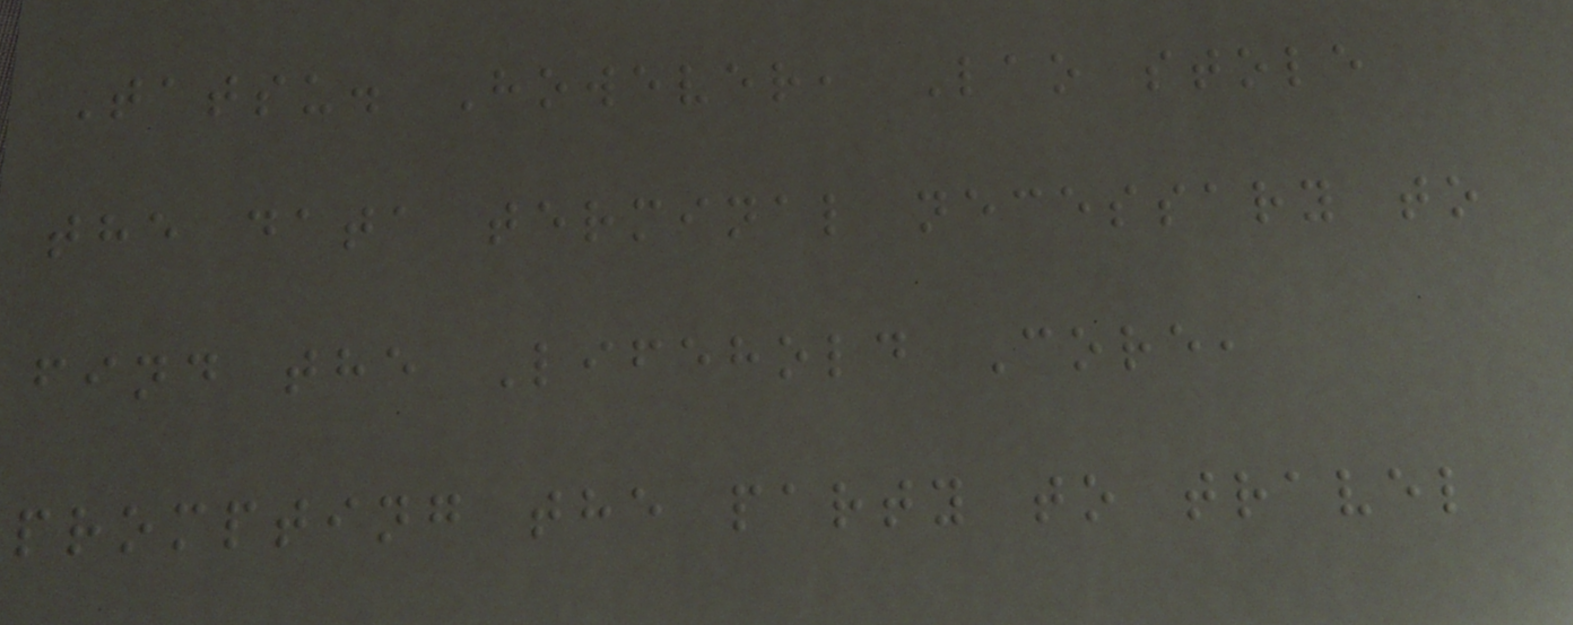Tatsu. However, Lao stole
the data terminal necessary to
find the Lifehold Core,
prompting the party to travel
